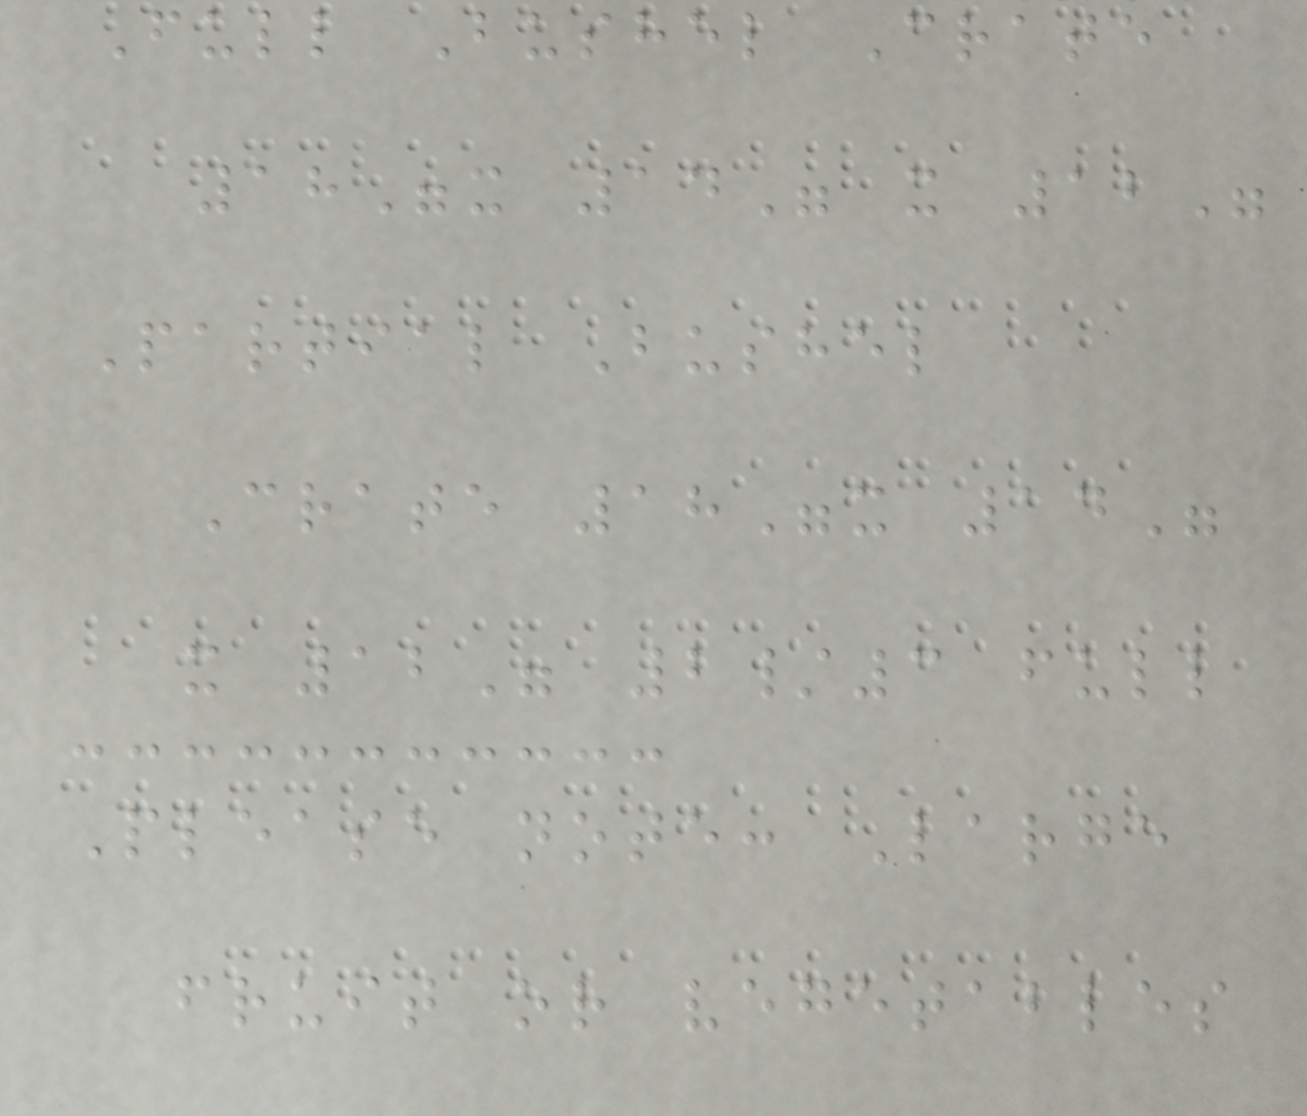Full Bushel Crate
18"x 14" x 12"
Partial Bushel
Crate 18"x 14"
x 12" 2/3 full
Please note: Large
fruit or vegetables
